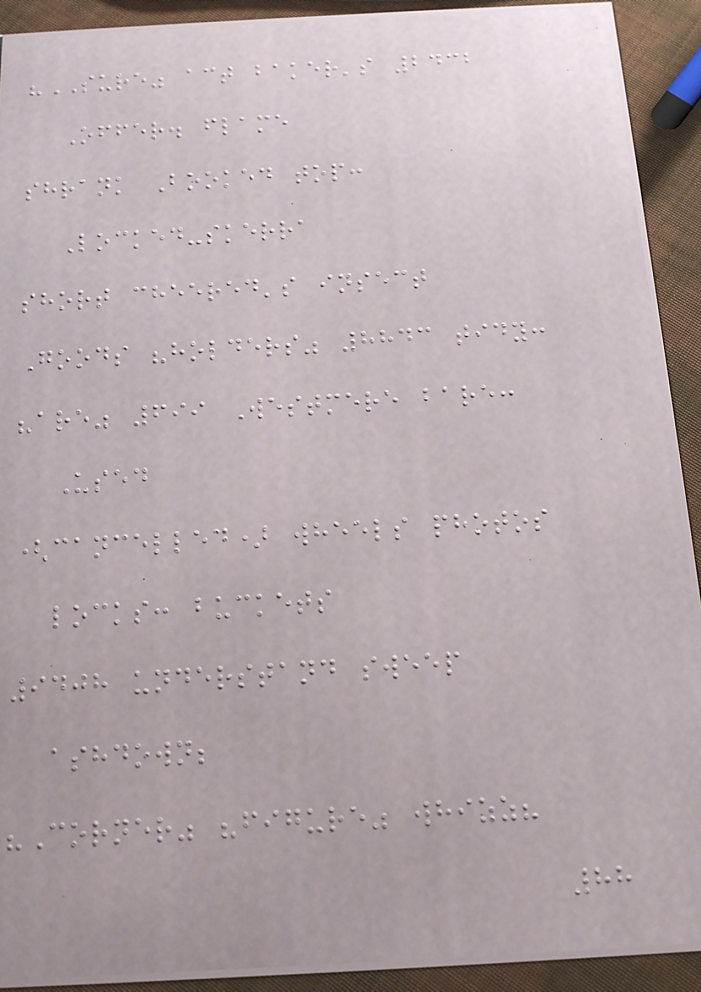"SURE" act baker's 2432
Offer. flame
shrank Booked top:
Locked-skerra
short cheered's insect
Goods "holders" 8843 tidy:
"are" 699 Westmere bare:
Used
(cancelled) wheels photos
locks: buckets
9408 understand sweep
ashdown;
"Corner" "figure" whizz?
88
